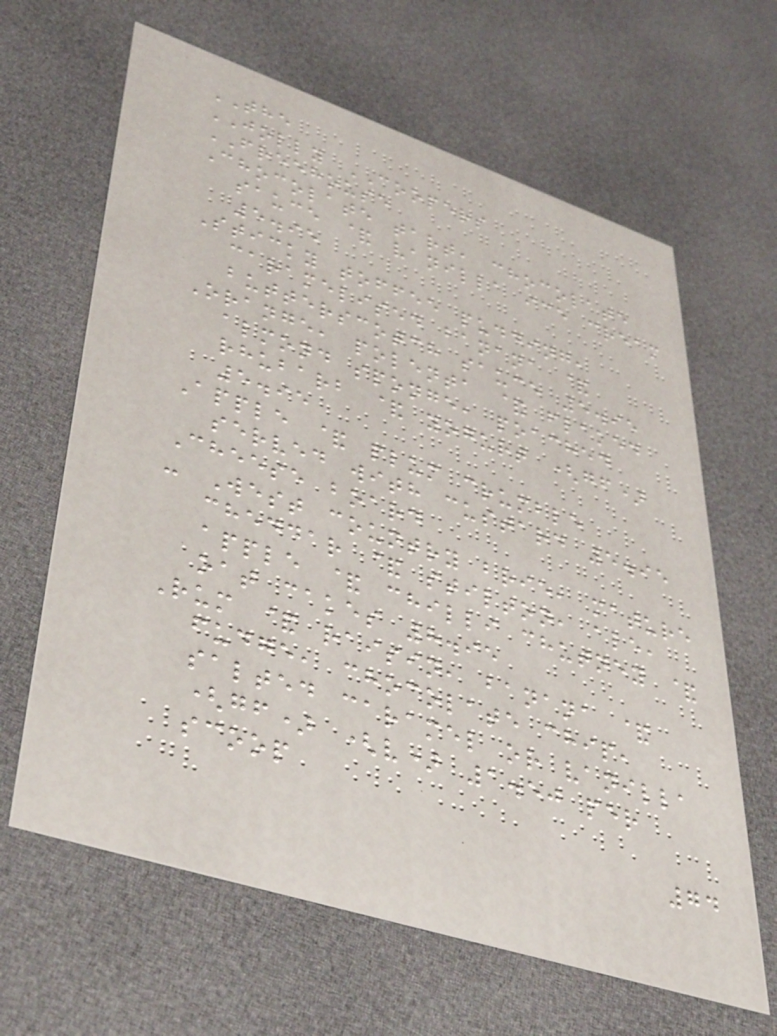THE
JOLLY COOPERS
FREEHOUSE
Chocolate tart, chocolate
sauce & vanilla ice cream
5.95
Sticky toffee pudding,
caramelised banana &
butterscotch sauce 5.95
Orange, polenta & flaked
almond sponge, poached
rhubarb & yogurt (gf)
5.95
Apple & plum crumble
served with custard 5.95
Cheese board
- West country brie, mature
cheddar & stilton, ale,
apple & chilli chutney &
oat cakes 8.95
Rum & raisin, banana &
fudge, chocolate chip,
salted caramel or vanilla
(gf) (v) 1.50 per
scoop
74
